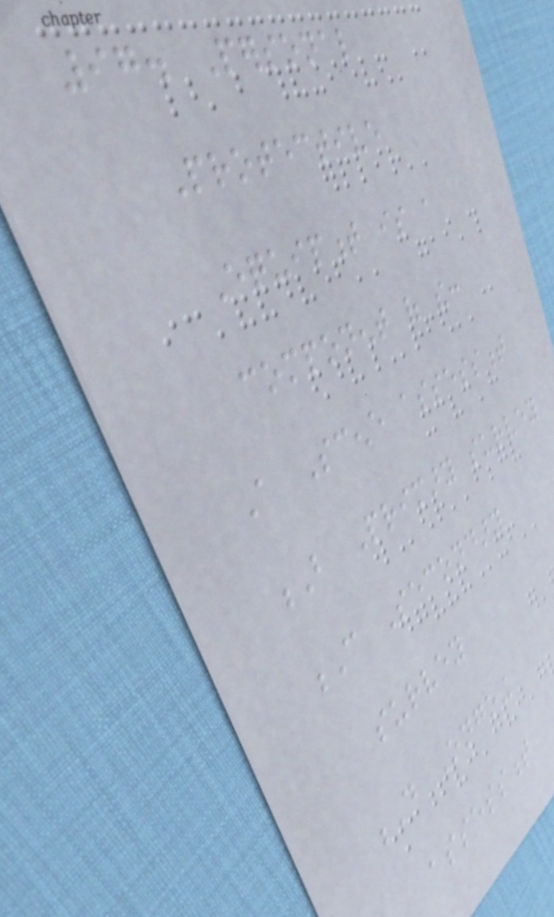97. Personal
Protective
Equipment is a
component of the:
A Scene assessment
B Primary survey
C Secondary
survey
D Ongoing
assessment
